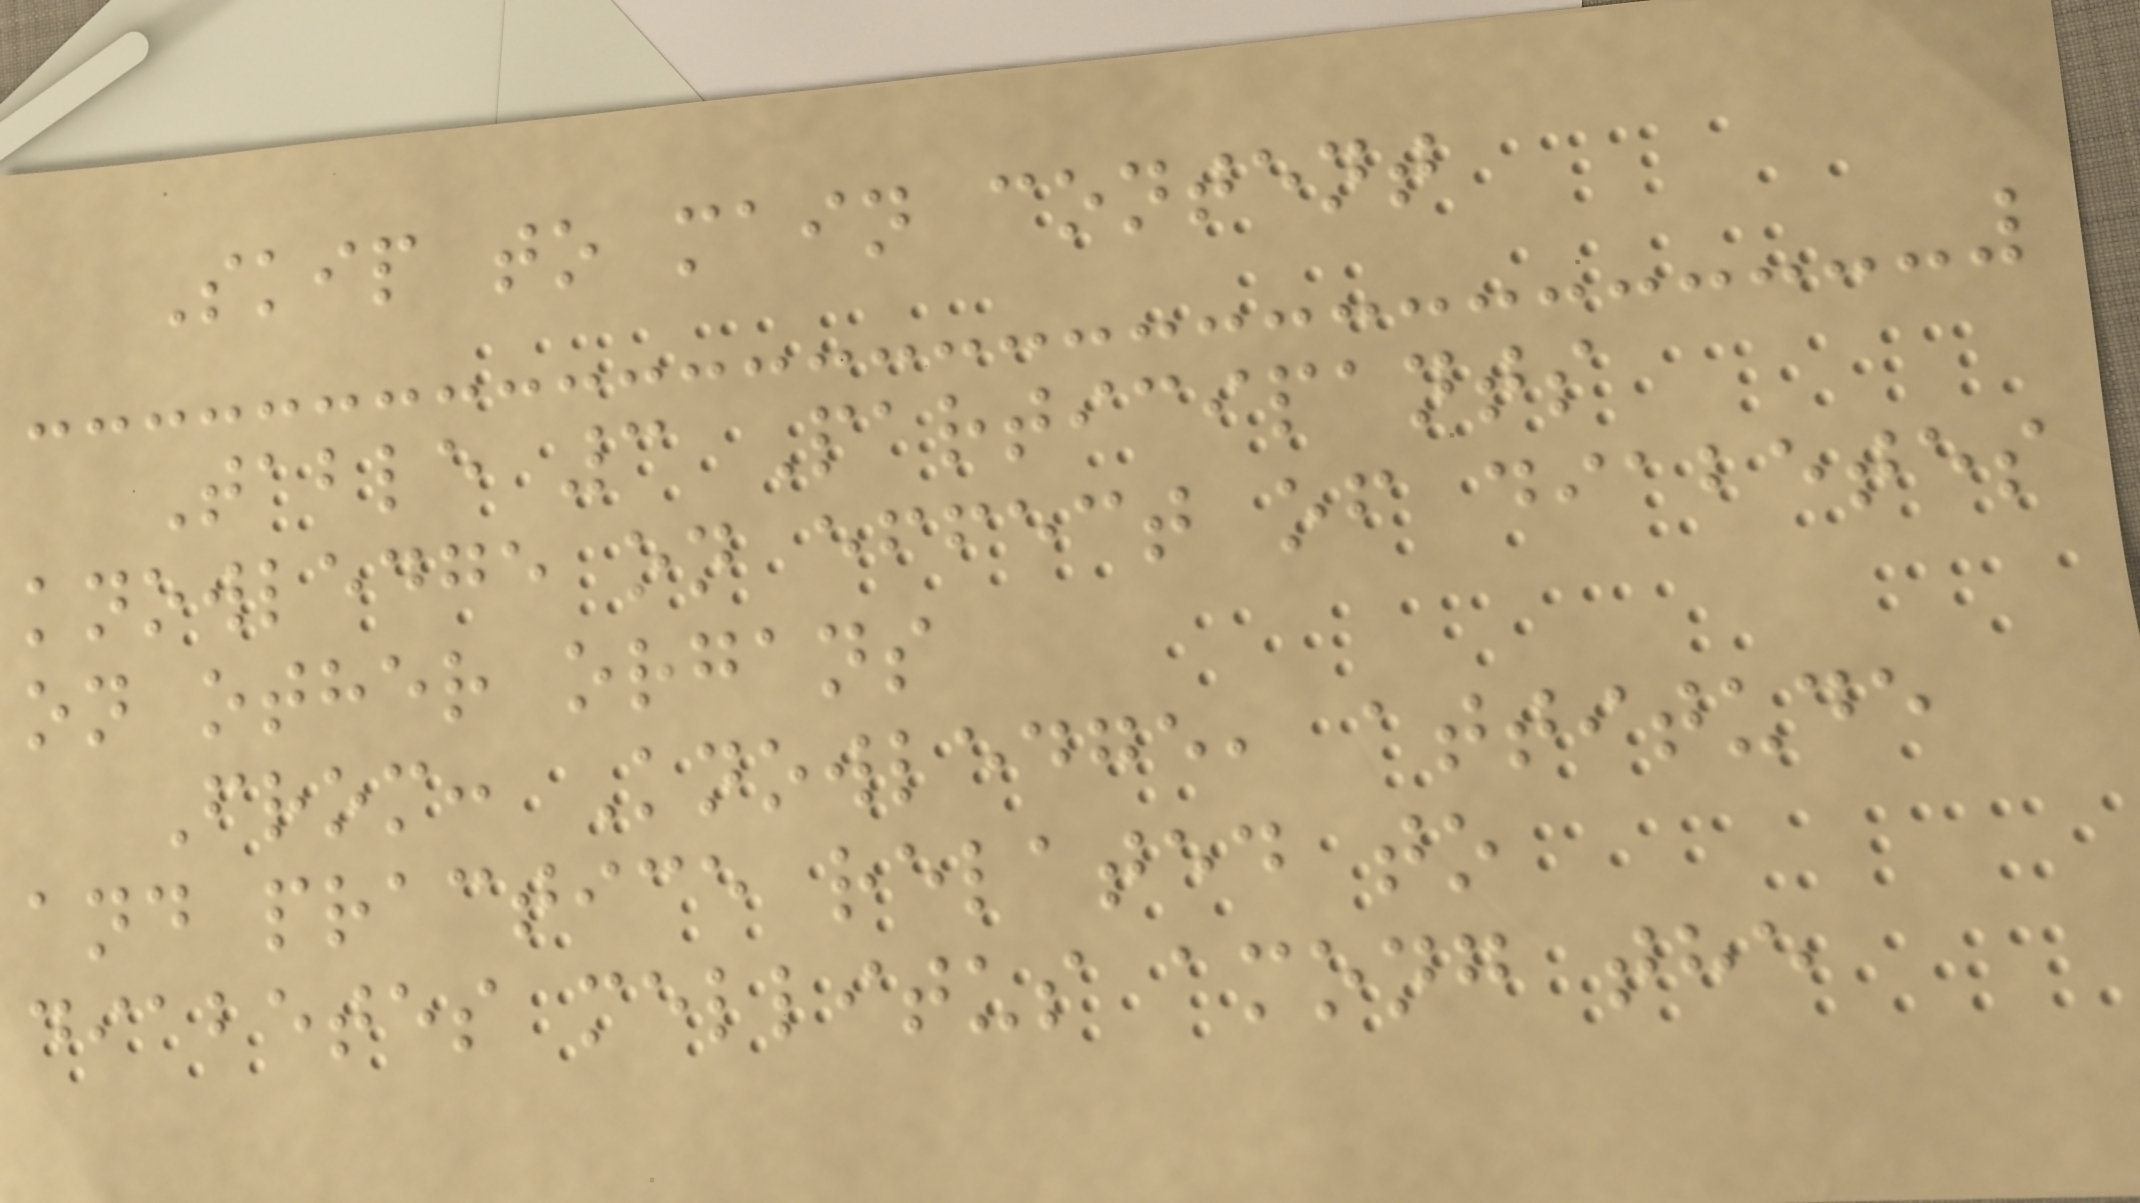Skip to main content
Table 3 Participants
knowledge on effect of diabetes
on other organs
From: Knowledge, attitude
and practice related to
diabetes mellitus among the
